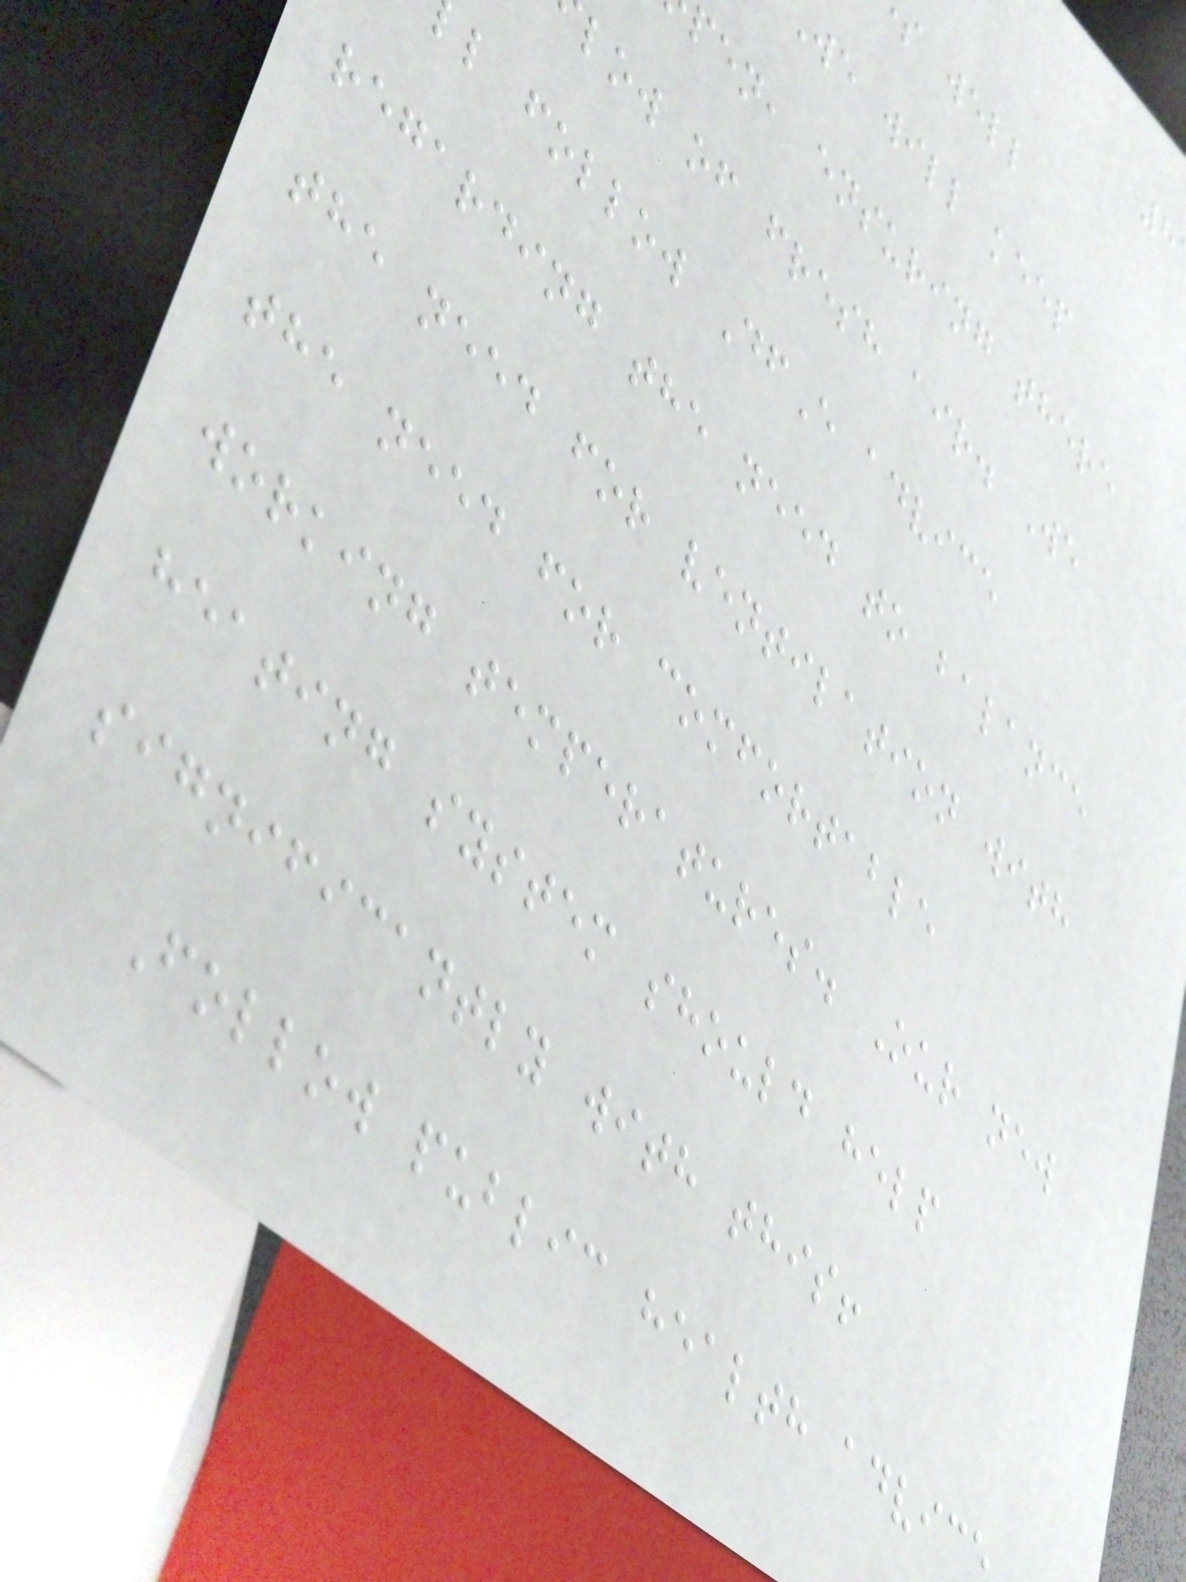s well
we will keep
pen, ensuring there
low of fresh air. We
l follow DfE advice
regarding the need to balance
the need for ventilation with
the need for comfortable
working temperatures. Our new
heating system should help
significantly with this!
Follow public health advic
